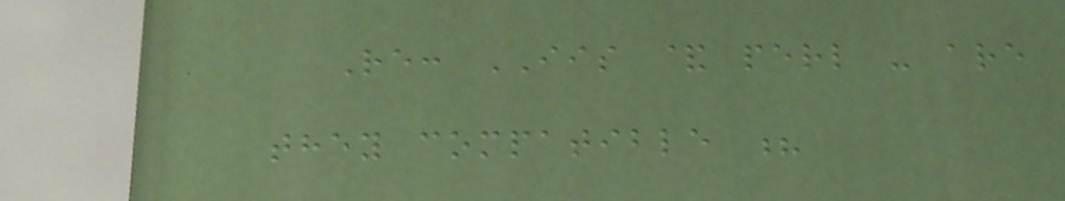Re: IIS & perl - are
they compatible ?
